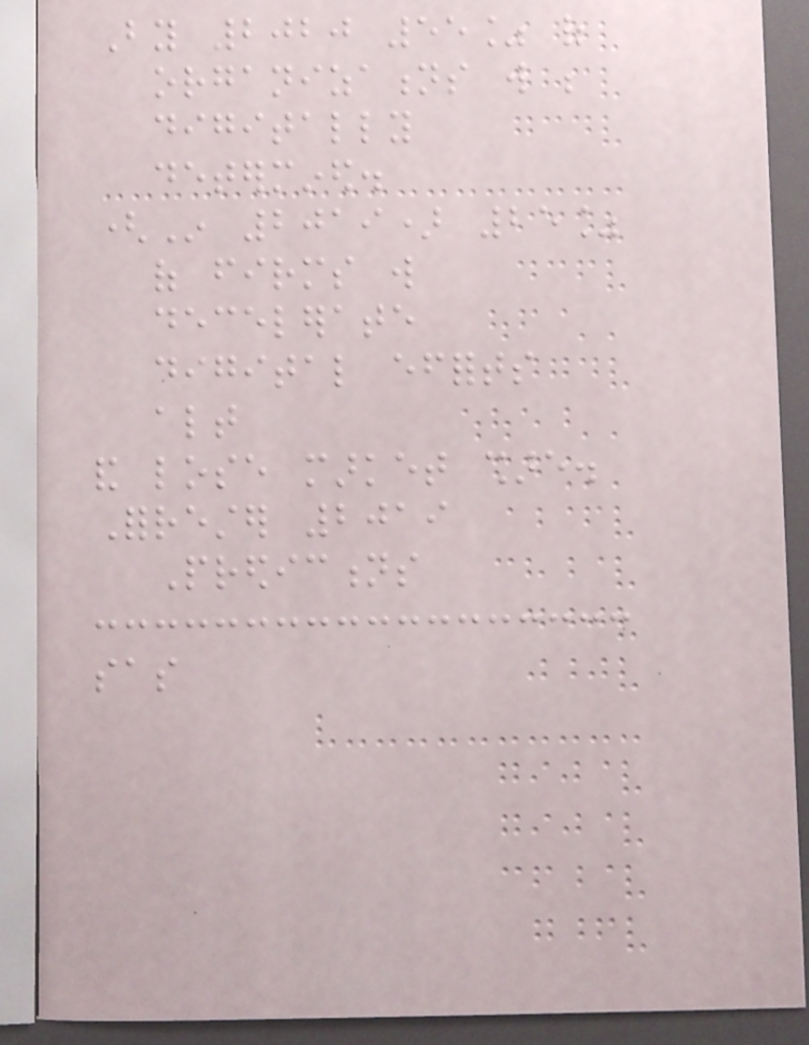By 2020 55% of
organizations will be
digitally
determined.
(In 2019) 25%
of firms will
decelerate
digital efforts
altogether
and lose market share.
Forrester 2019
Predictions
sas
